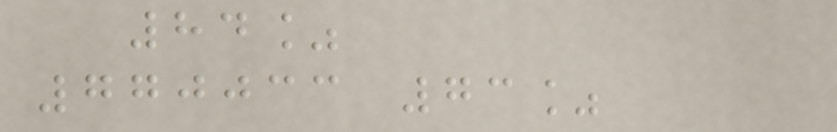84%
770033 73%
